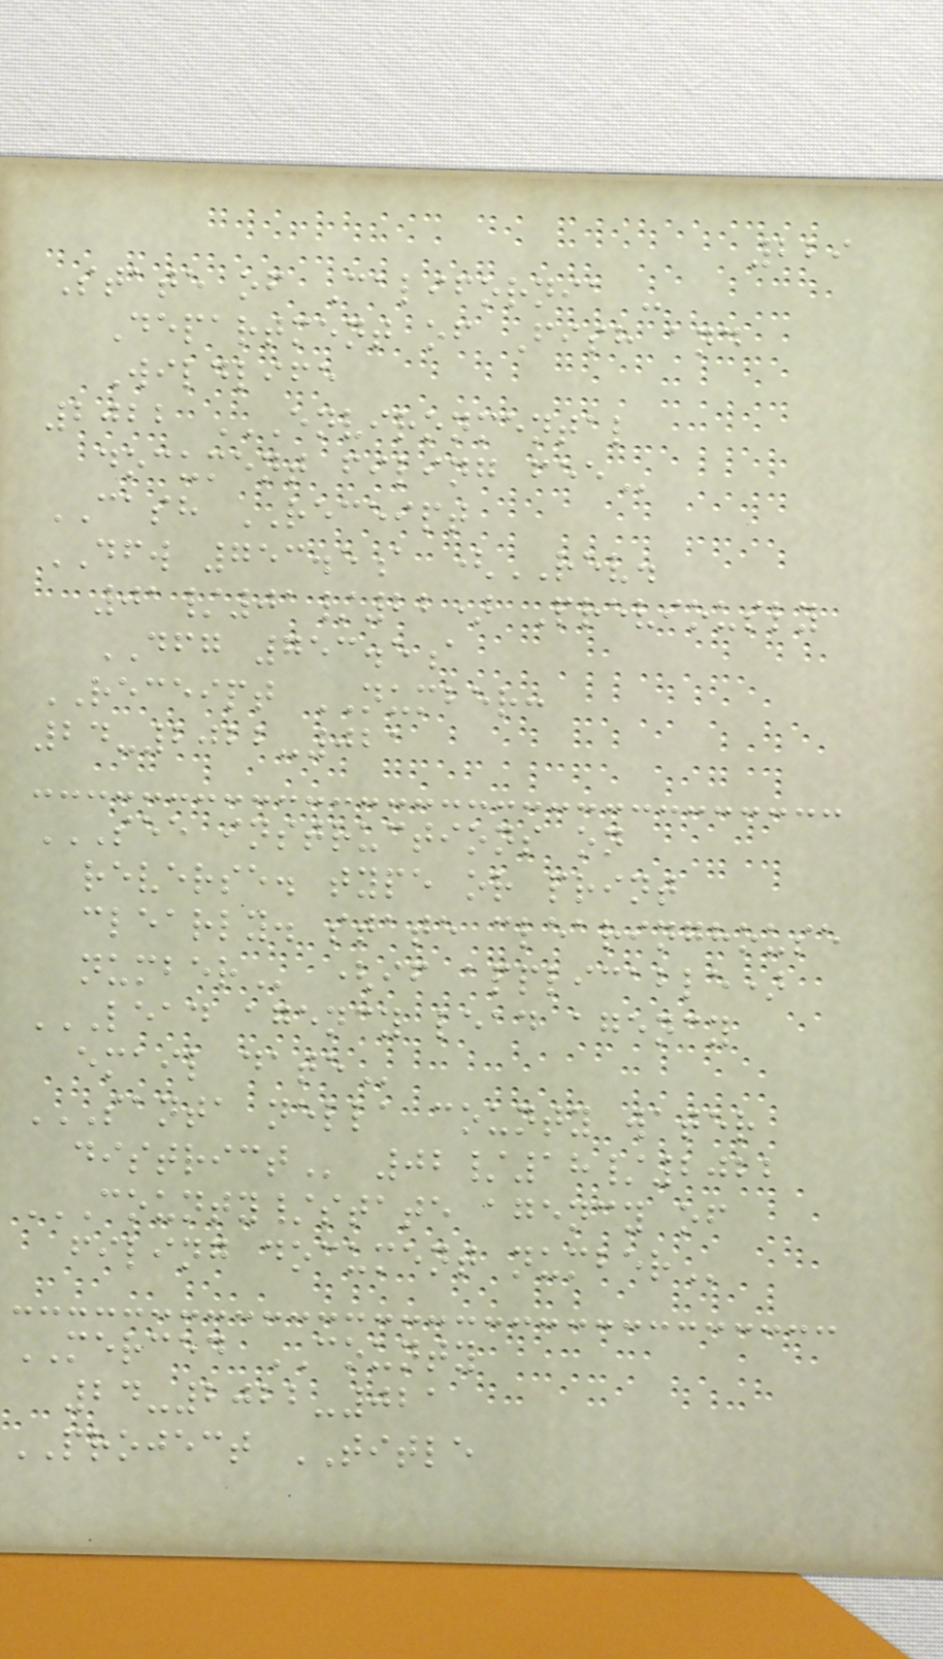229
State of California -
Department of Fish and
Wildlife
2022 ENVIRONMENTAL
DOCUMENT FILING FEE
CASH RECEIPT
DFW 753.5a (REV.
01/01/22) Previously
DFG 753.5a
RECEIPT NUMBER:
24-2022-021
SEE INSTRUCTIONS ON
REVERSE. TYPE OR PRINT
CLEARLY. STATE CLEARINGHOUSE
NUMBER (if applicable)
LEAD AGENCY LEAD AGENCY
EMAIL DATE
SANTA NELLA COUNTY WATER
DISTRICT 02/18/2022
COUNTY/STATE AGENCY OF
FILING DOCUMENT NUMBER
MERCED COUNTY
24-2022-021
PROJECT TITLE
